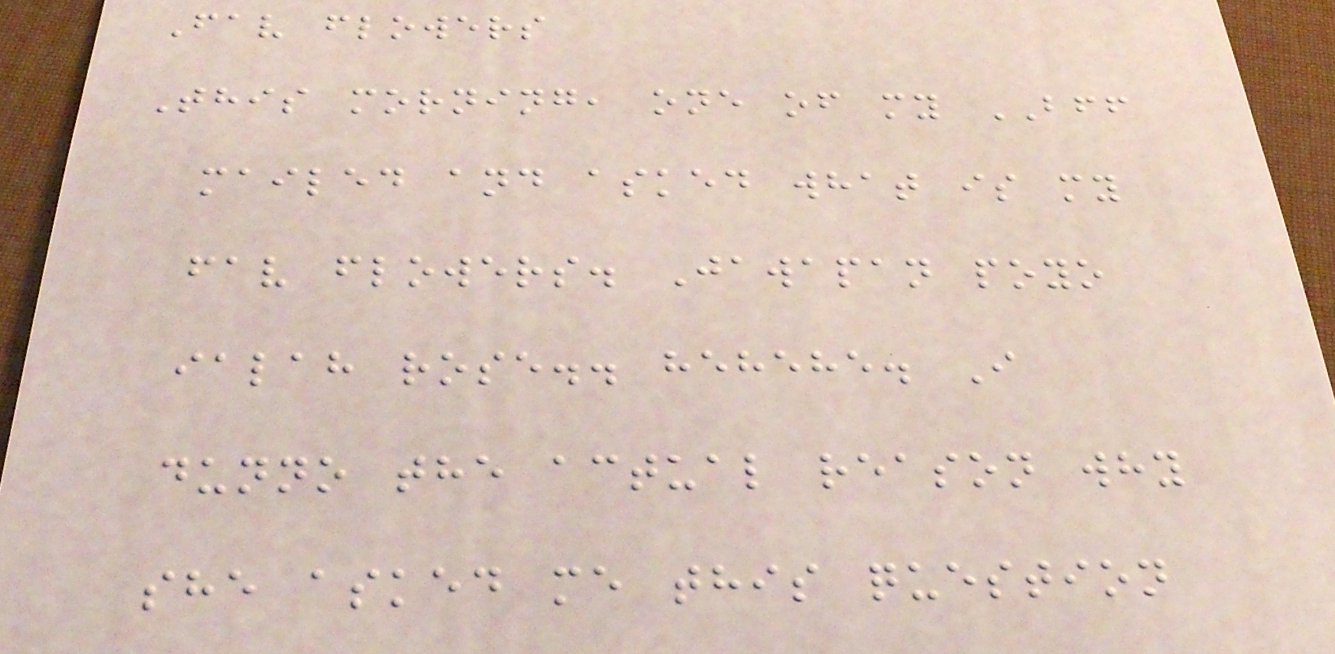Fav flowers
This morning, one of my BFF
mailed and asked what is my
fav flowers. Jawapan poyo
ialah rose.. hehehe. I
dunno the actual reason why
she asked me this question
